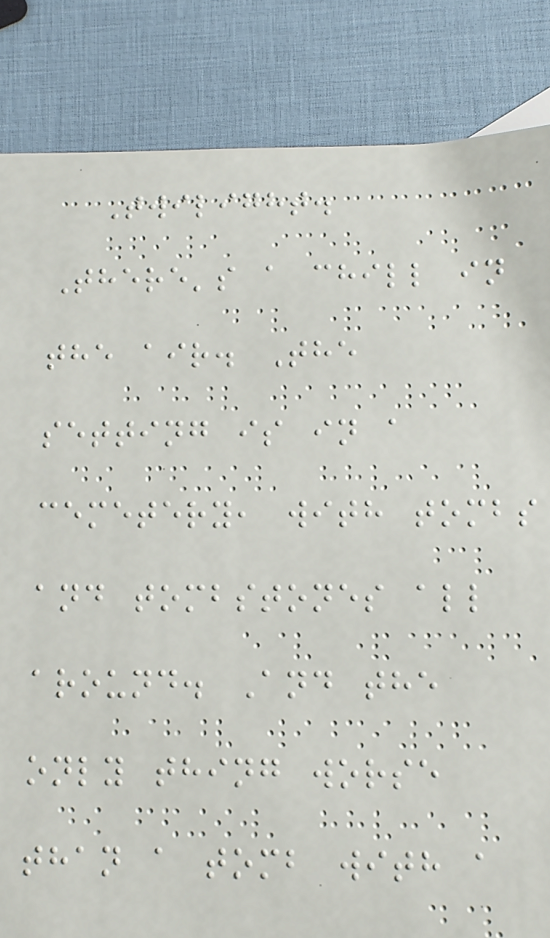Twilight.
There's a chill in
the air. The
setting is in a
cemetery, with tombs
and tombstones all
around. And the
only thing worse
than a tomb with a
